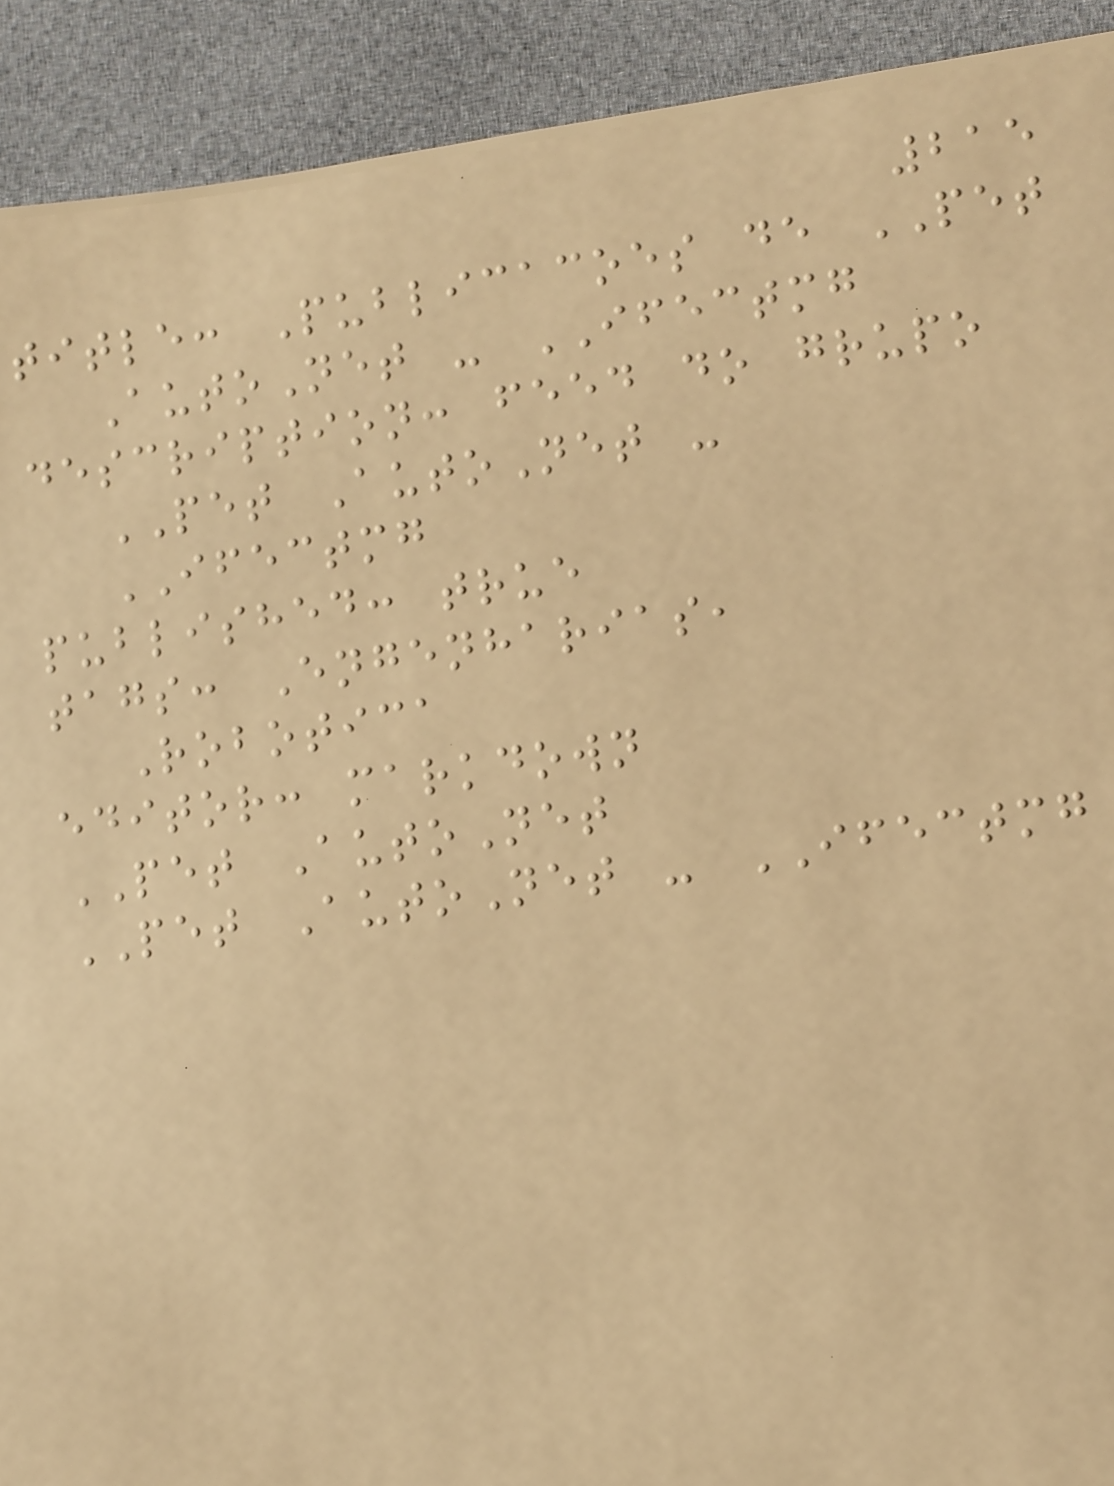215
title: Publicacoes de PET
AutoNet - IFECTMG
description: feed do grupo
PET AutoNet -
IFECTMG
published: true
tags: Engenharias,
Robotica
editor: markdown
PET AutoNet
PET AutoNet - IFECTMG
